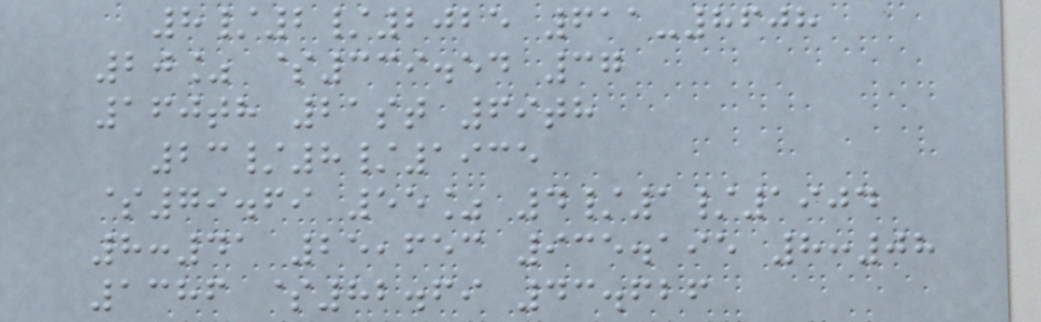8/2/2025 611-8608
20% $339.54 37
160th 21st 69th
23/8/1935
$79.69 55% 4/1/1904
8:41 25,653 935.195 8:08
1386 $82.69 43.626
